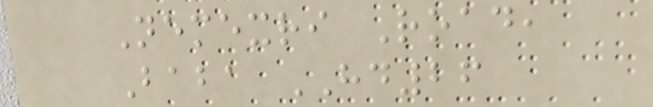Nemexri Road,
Baba HD26
